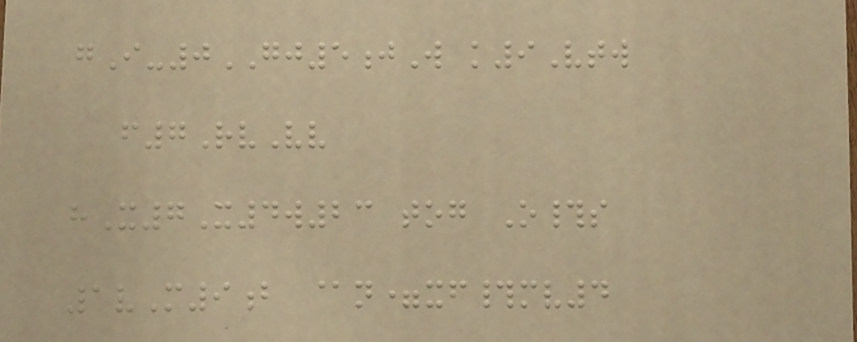gI-0GJ5jW k9Vtw
f7RvVv
hX7X4w23 tog O#s
1vM9b @n=xf#mv4
